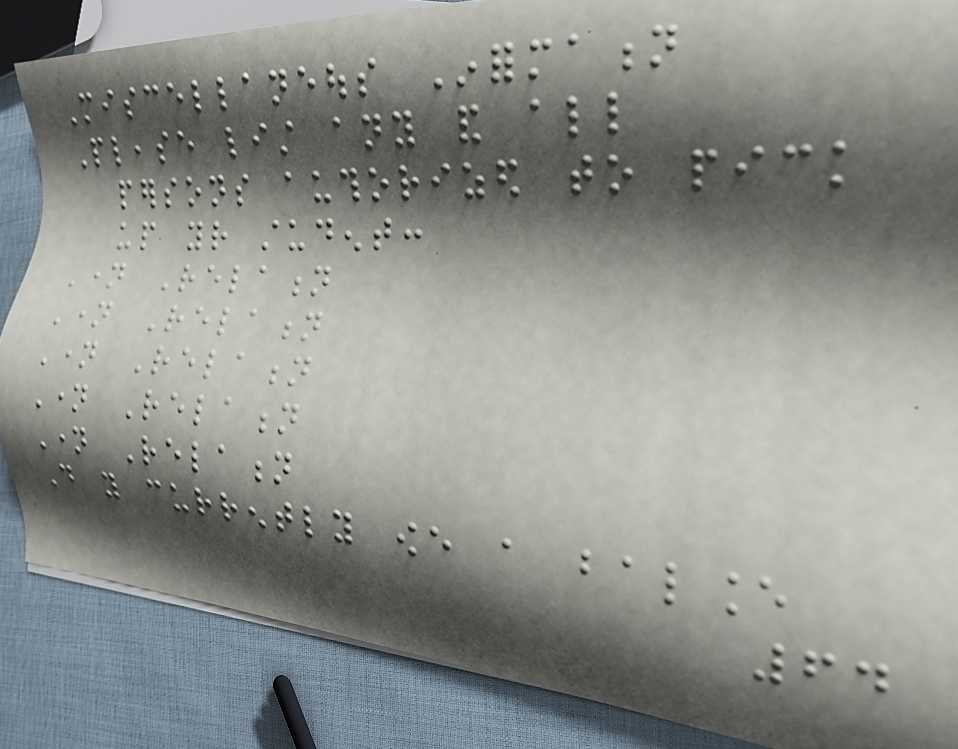Miscellaneous Information
Please list any and all
persons authorized to pick
up your student:
Name Relation
Name Relation
Name Relation
Name Relation
Name Relation
Do you currently owe a balance
64
